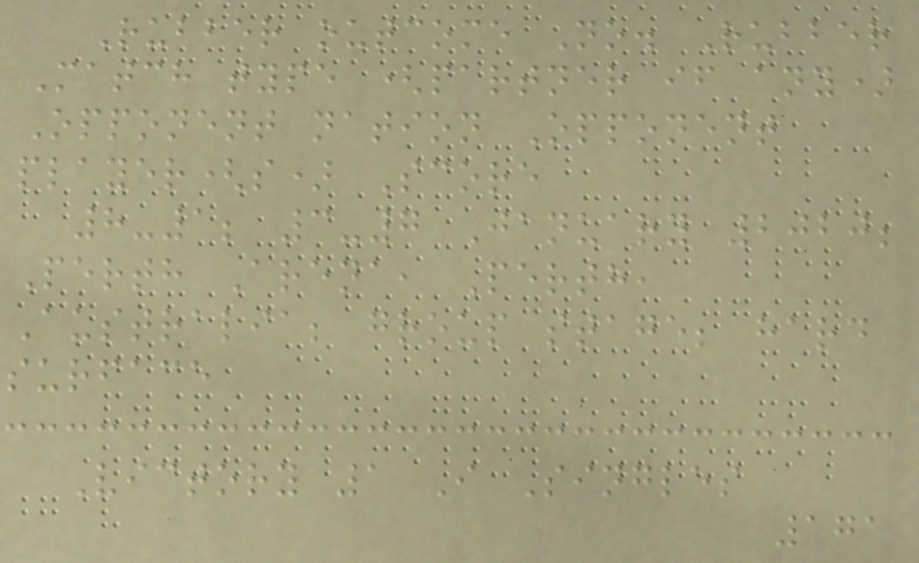Rubber outcome No. Rubber
Match type (partner if any)
Opponent nation Opponent
player(s) Score
8-1; 3-7 January 2020;
Perth Arena, Perth,
Australia; group stage; hard
surface
Victory 1 I Singles
171
